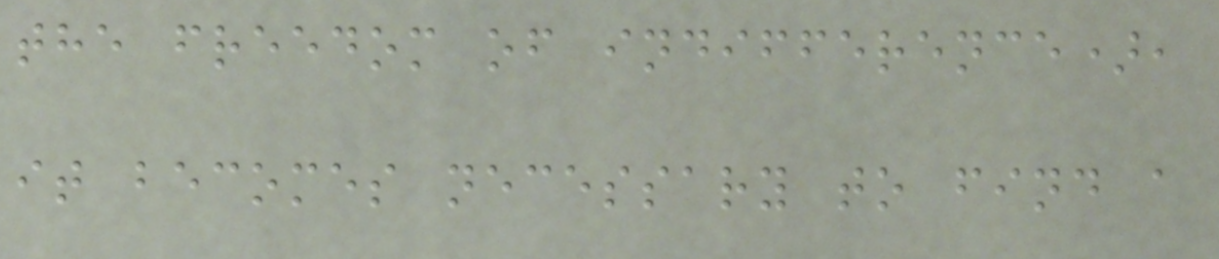the freedom of indifference),
it becomes necessary to find a
